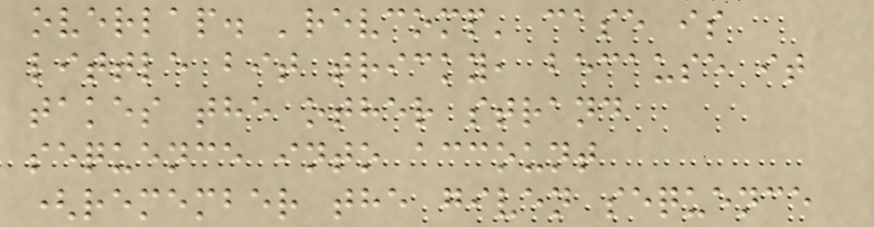overlap. 'revcomp' case is
little bit tricky, because it
takes the other strand
sequence into account
(remember the given sequence
